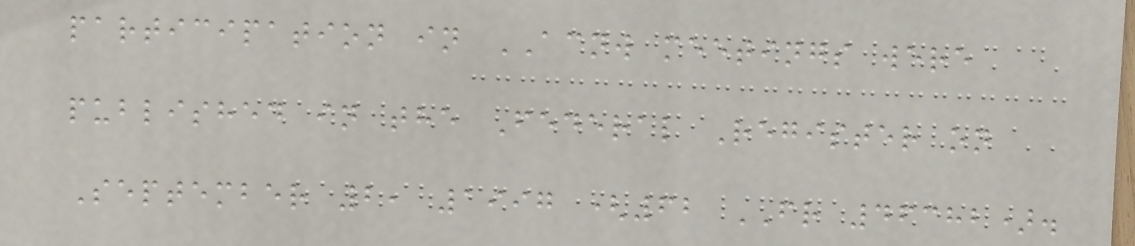participation in ACNW meetings were
published in the Federal Register on
September 2, 1997 (62 FR 46382).
